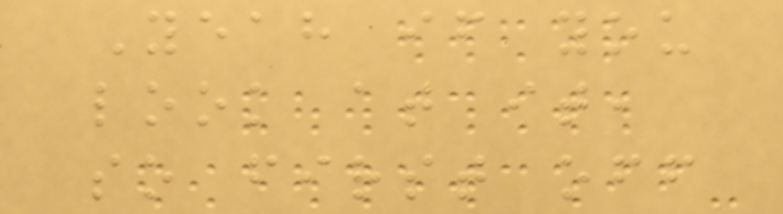Yeah if you
look at it,
so first off
